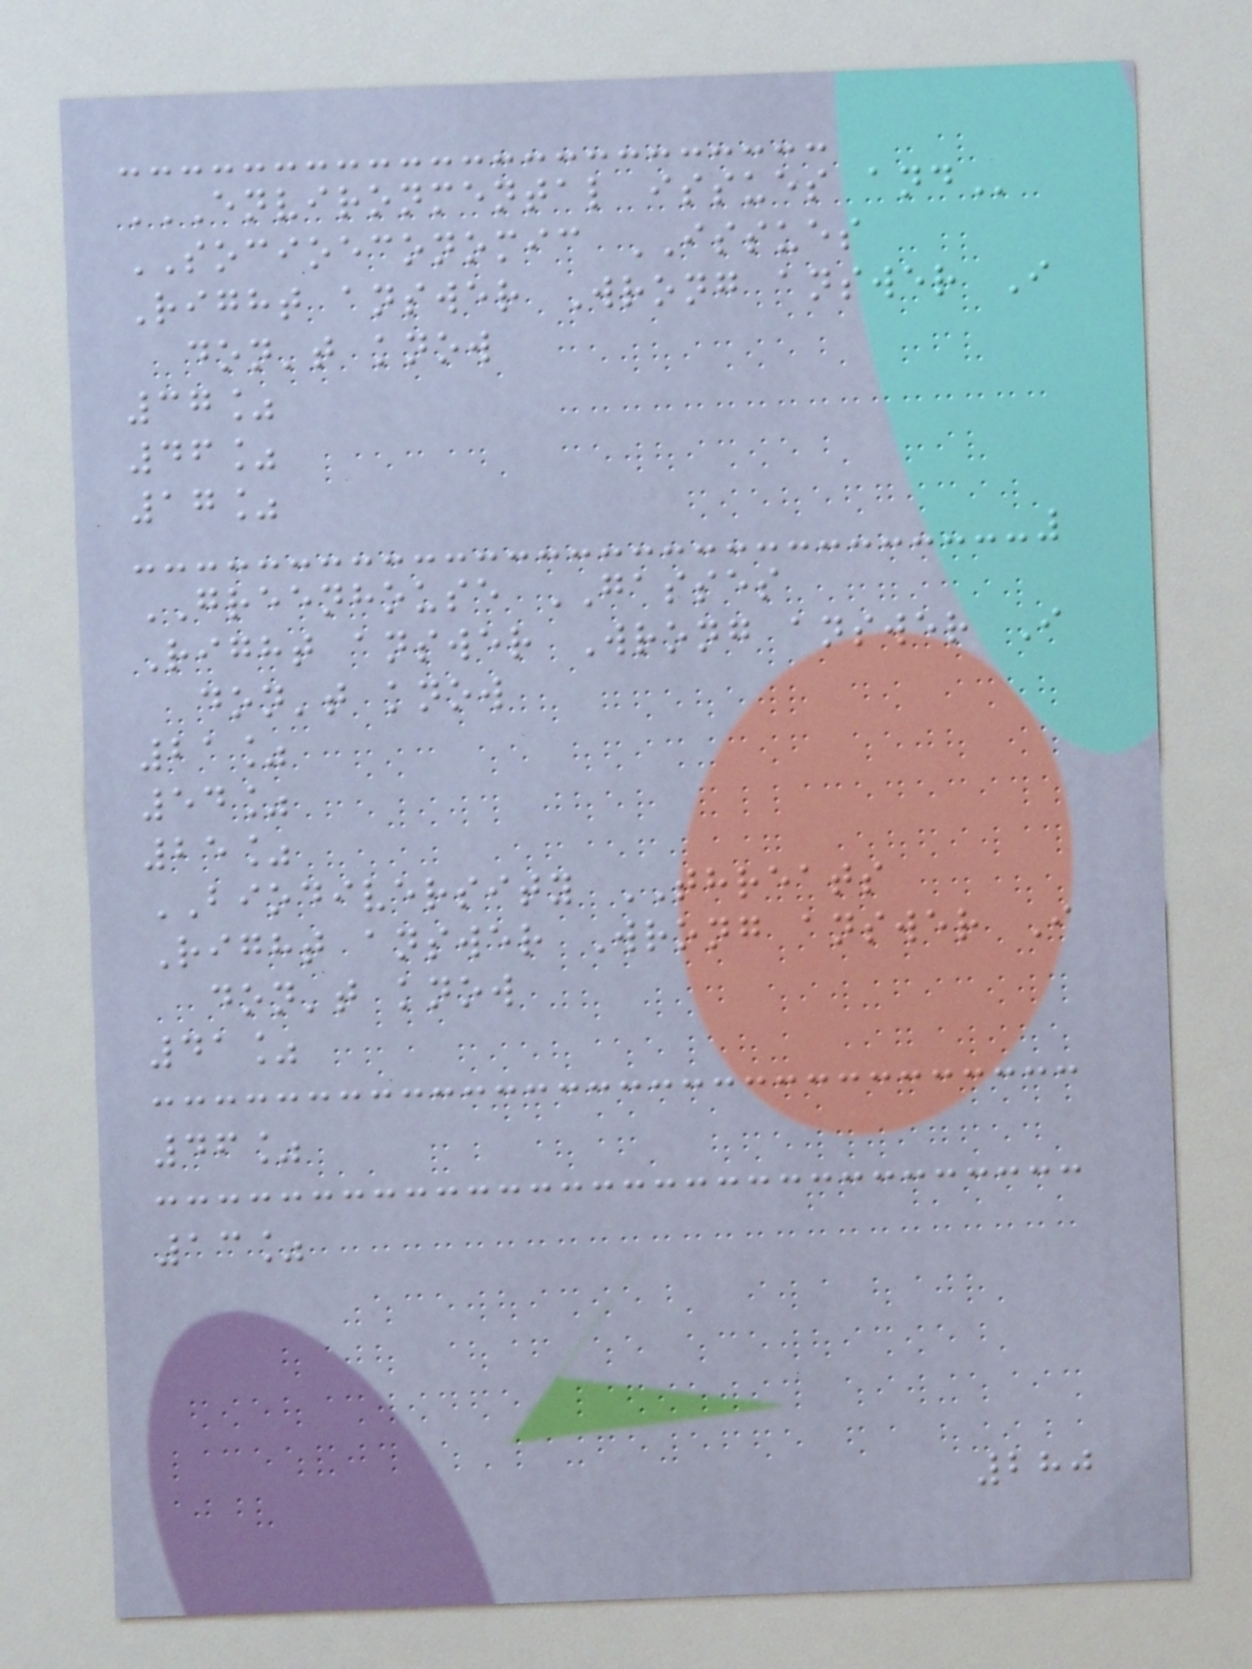ENVIRONMENTAL ISSUES AND
SOCIOECONOMIC ISSUES
Right answer Wrong answer I
don't know
37%
46%
17%
GREENHOUSE GASSES
Right answer Wrong answer I
don't know
21%
54%
25%
BIODIVERSITY THREATS
Right answer Wrong answer I
don't know
41%
46%
13%
280
